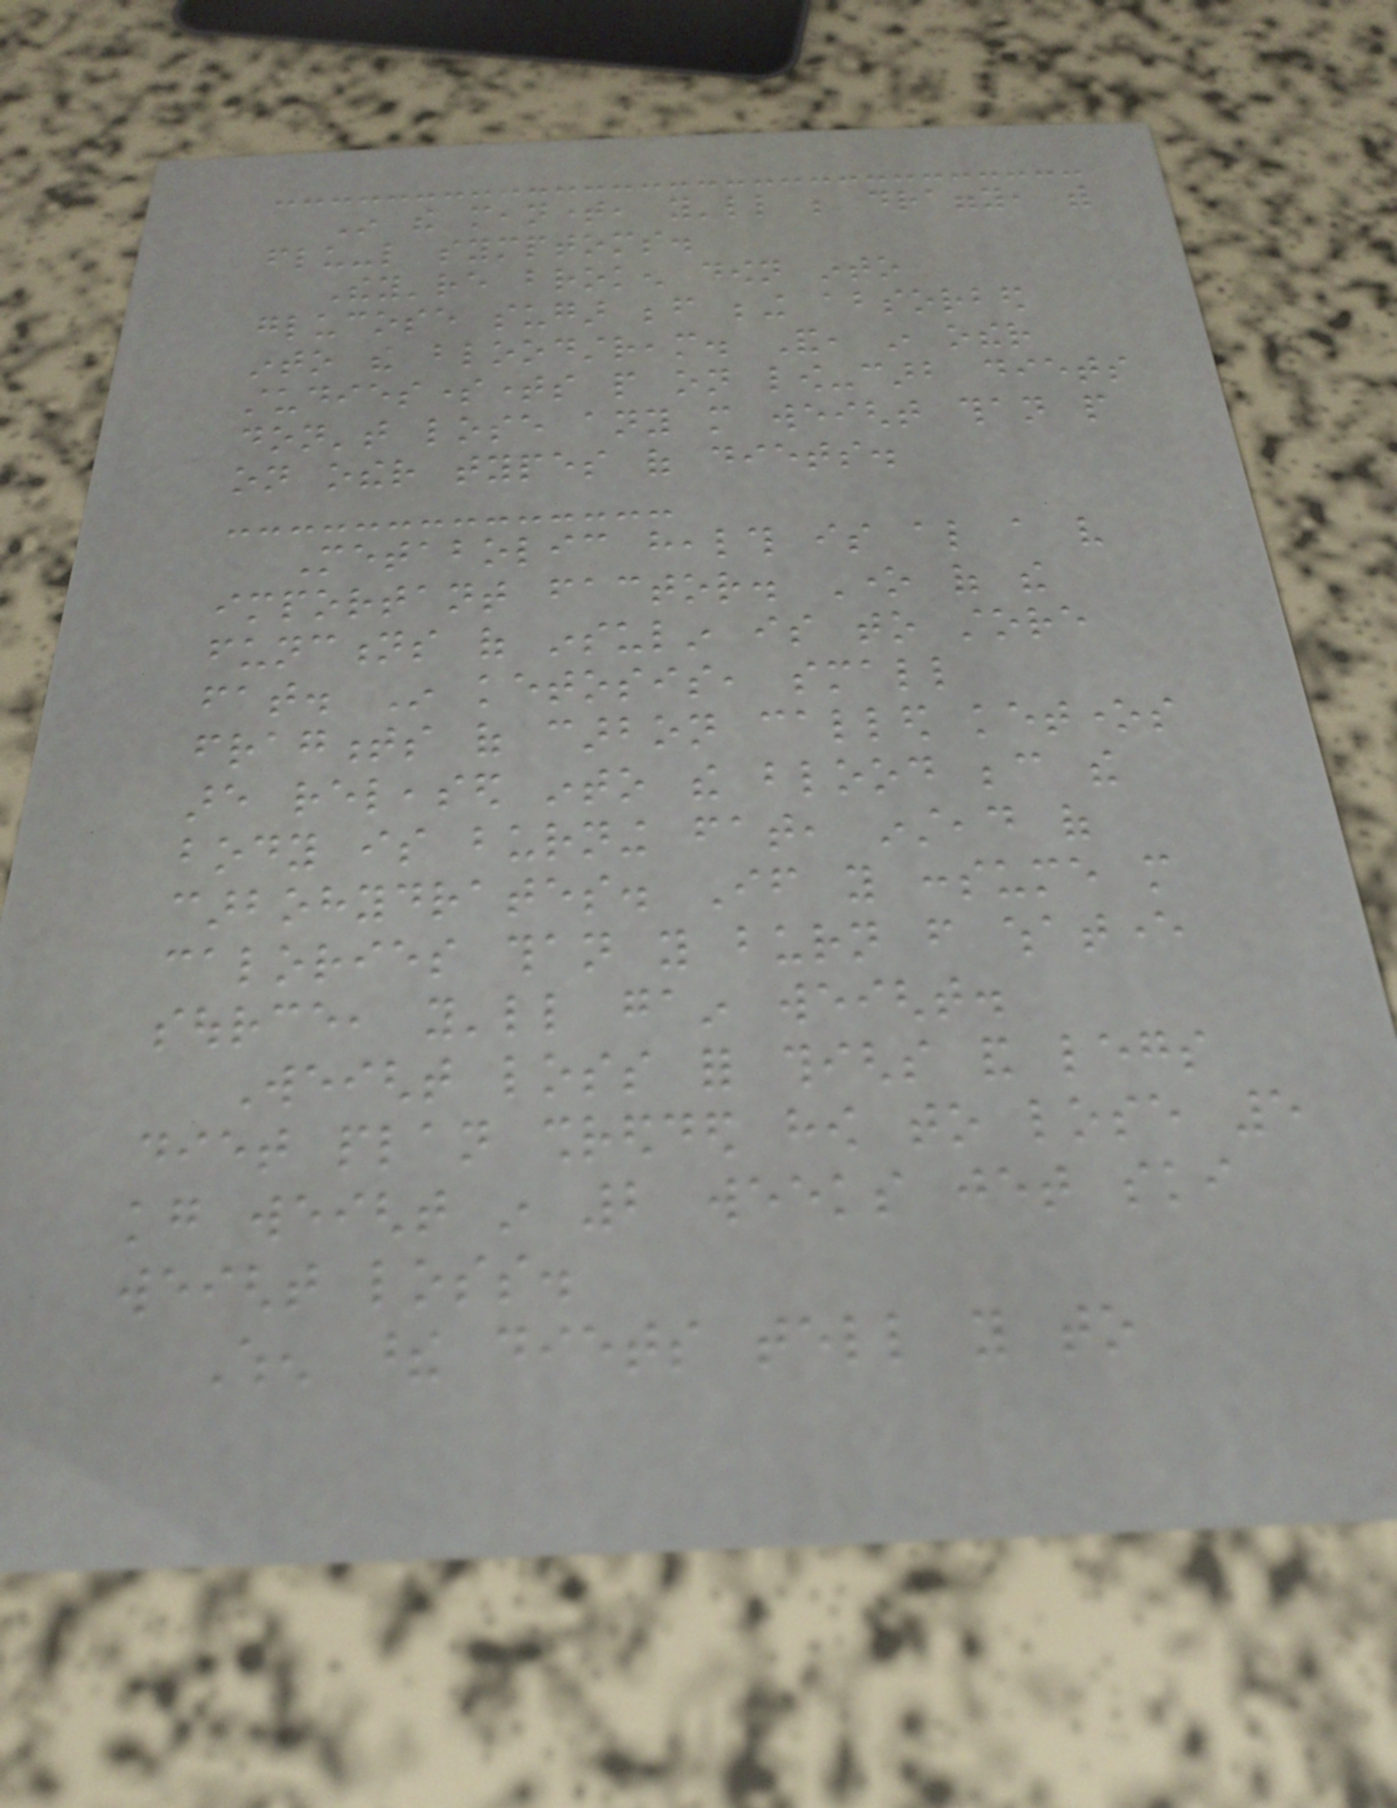In the meantime, you'll be draggy, with
flu-like symptoms.
They're broken down into
glucose sugar before being absorbed
into the bloodstream. And, in other
studiessometimes people on low-carb diets
don't lose any more weight than people
on other types of diets.
Metabolic health is also a very
important factor. One of the
functions of insulin is to store
fat. In ketosis, small
fragments of carbon called ketones
are released into the blood because the
body is burning fat, instead of
carbohydrates. If you consume more
calories than you burn from whatever
source, you'll gain weight.
Weight loss for thighs and legs
diet plan shredded how to lose 5
kg weight in 2 weeks jet ski
weight loss.
When these diets tell you to
